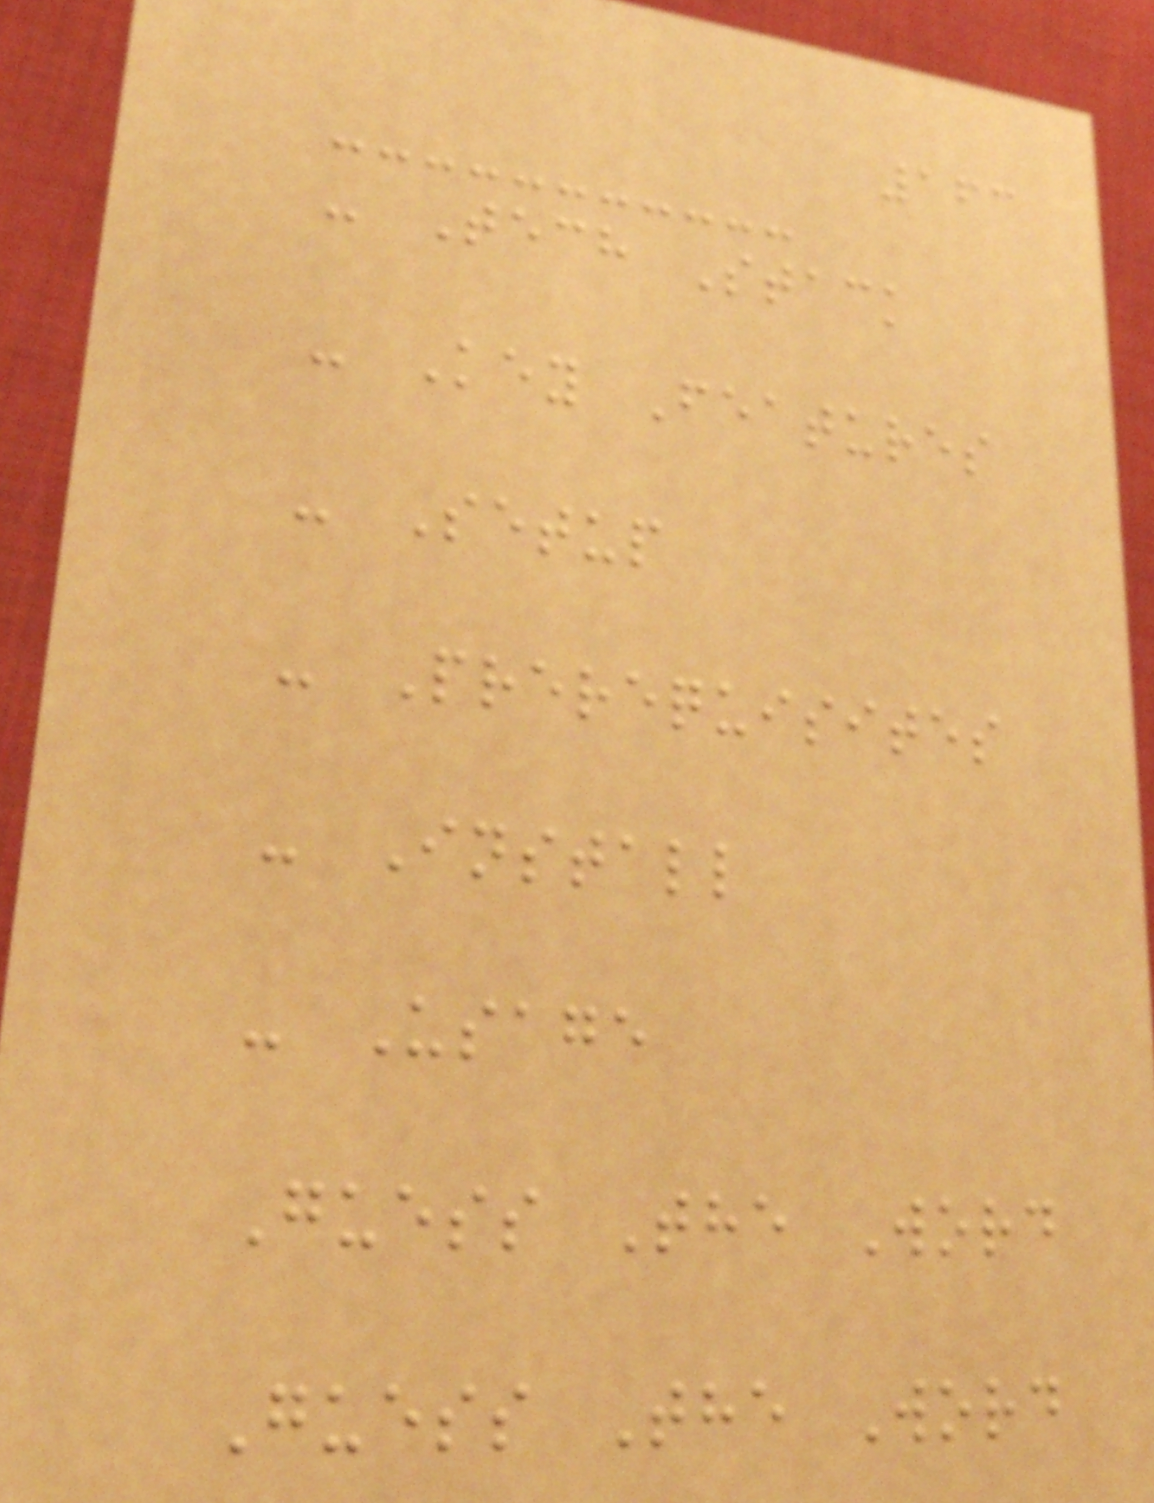163
- Tech Stack
- Key Features
- Setup
- Prerequisites
- Install
- Usage
Guess The Word
Guess The Word
